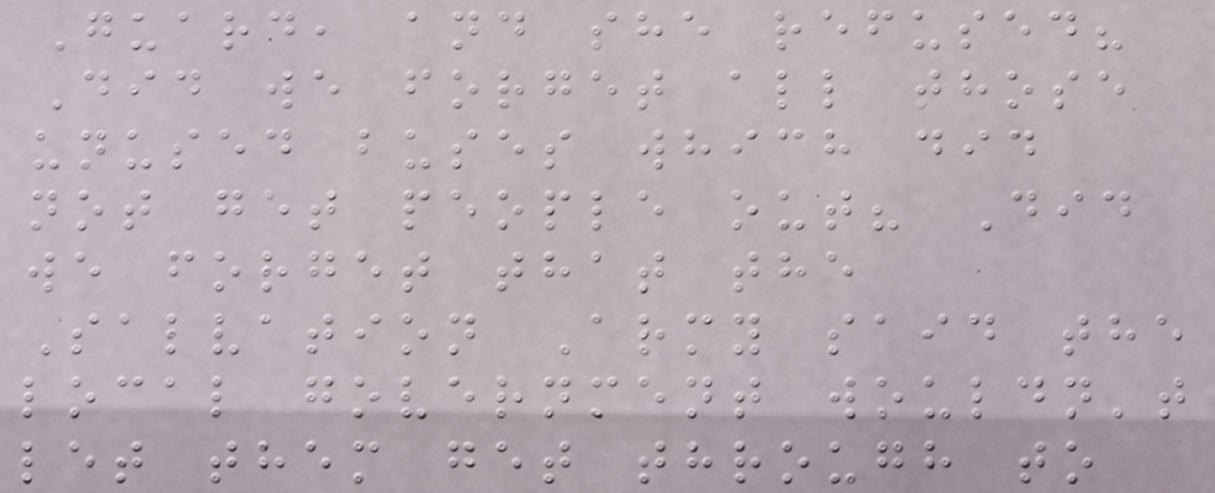Guard, and she refused?
Did we forget all those
unused buses which did
not get people out? Did
we forget that the
Salvation Army said the
local government wouldn't
let them get through to
